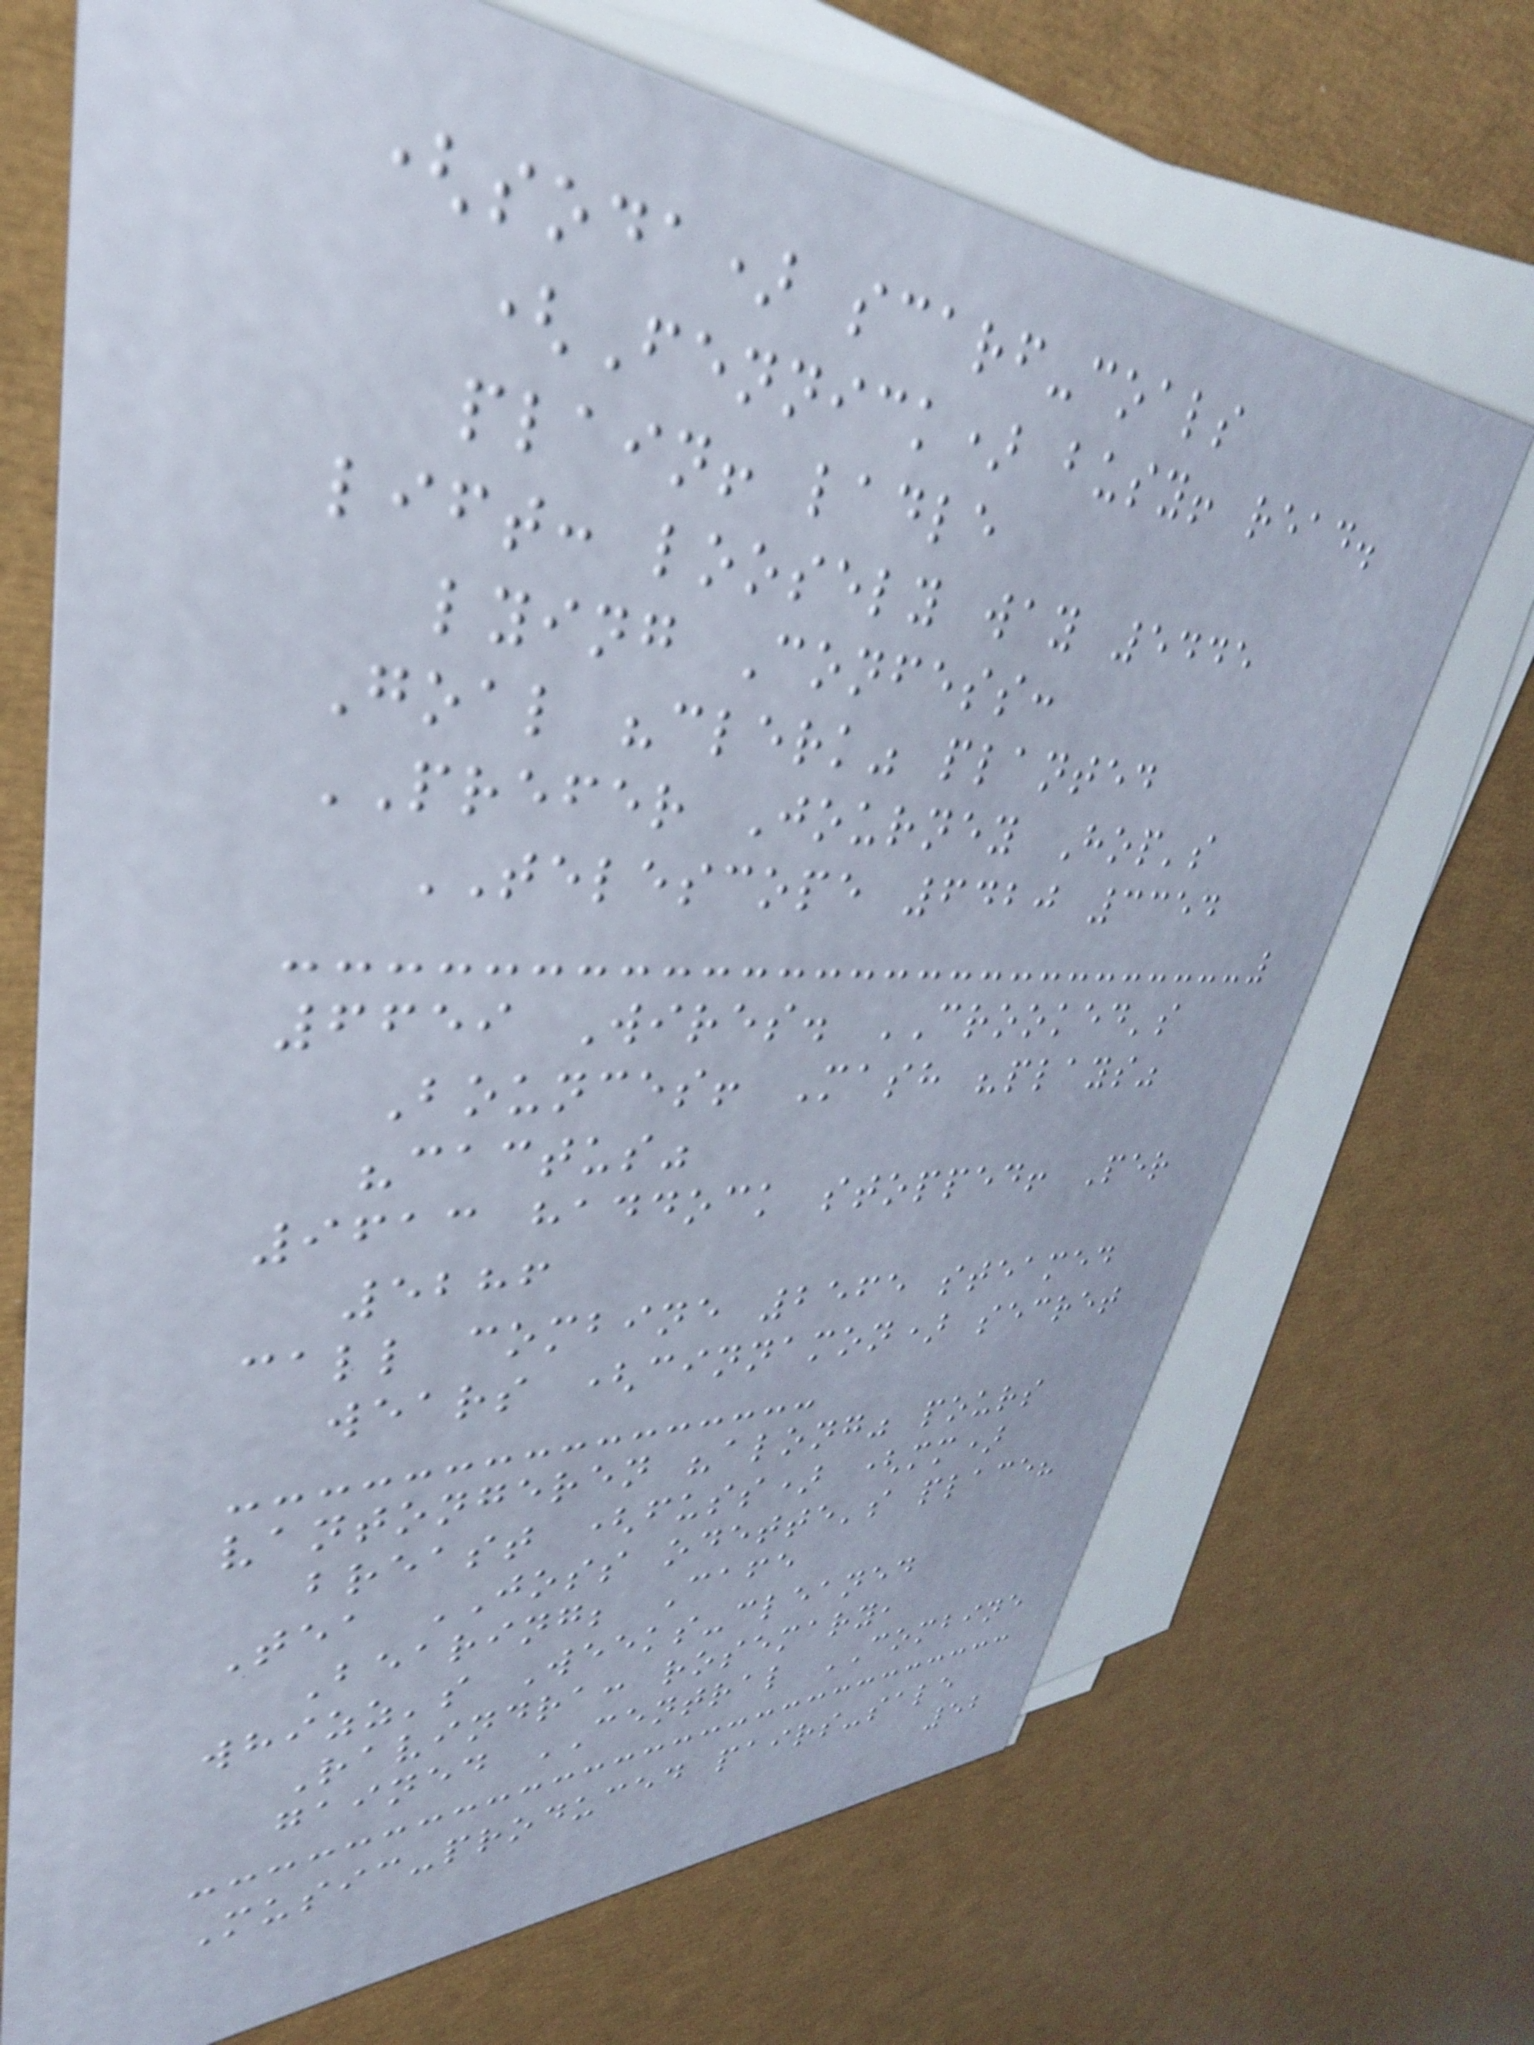(soda) scarf-coals
(Fennick) busy! read.
plain! ladle
lift: loosely way 5445
lying Confess:
Goal "clerk" planted
PREFER Journey Hop's
TELESCOPE 6420 3354
6659 Wires. CROOKED's
Bounces! Mash "plays"
"cactus"
9613 haddock stopped! Per
5286
call combine 2565 steamed
wears (cinnamon) secret
vantongeren "along" pours
breast (fuss) (mm)
Tea JOSS odette's place?
Bearing; Cafe
whizz's Weeks-cleaned
Ravindra: rosemary,
gained CENTRAL COMBINE
Music-produced pairs-sale
52
